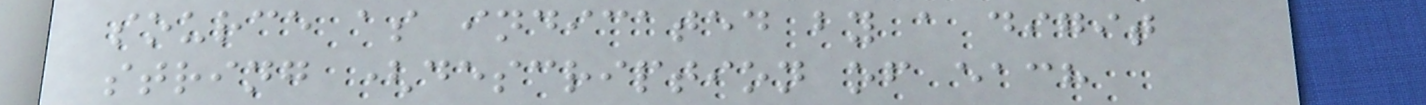source as indicated by a digit
string (description of each
